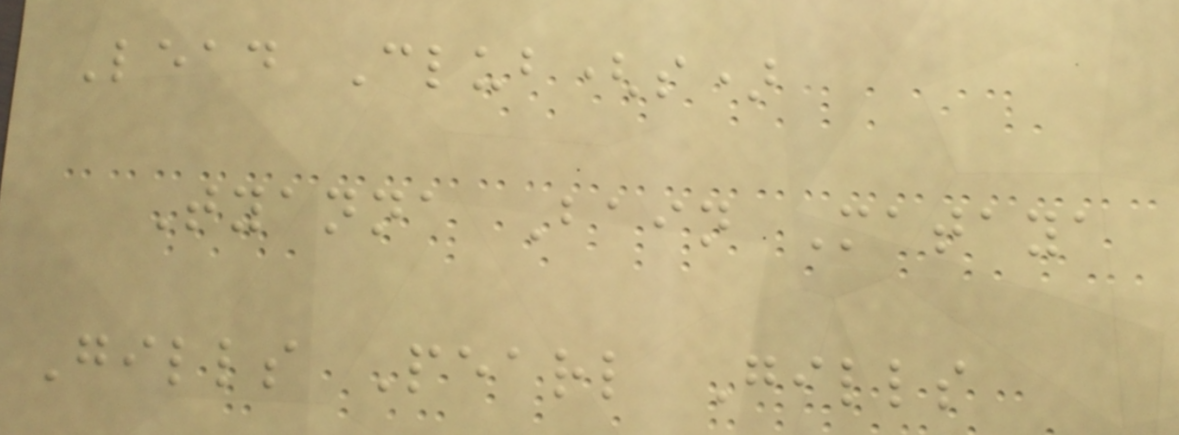Lead Club(s)
Tyanna Bain Mataya
Gills Pearl Gills
